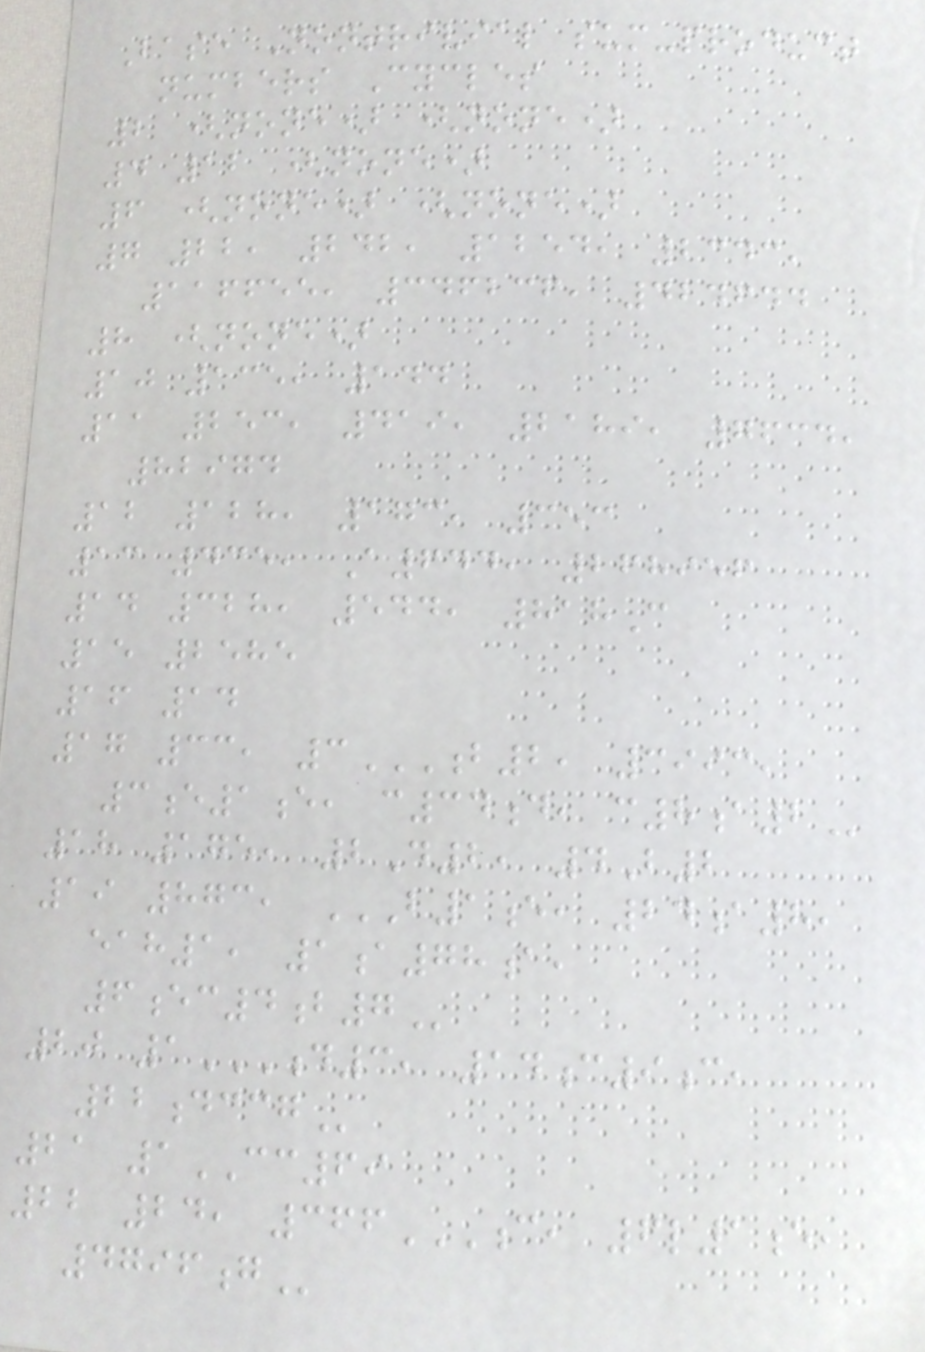Base Nontrivial sum-product
numbers Cycles
2 (none) (none)
4 12 (none)
6 (none) (none)
7 22, 242, 1254, 2343,
116655, 346236, 424644
8 (none)
10 135, 144
11 253, 419, 2189, 7634,
82974
12 128, 173, 353
13 435, A644, 268956
14 328, 544, 818C
15 2585
16 14
17 33, 3B2, 3993,
3E1E, C34D, C8A2
18 175, 2D2, 4B2
19 873, B1E, 24A8,
EAH1, 1A78A,
6EC4B7
20 1D3, 14C9C,
22DCCG
21 1CC69
22 24, 366C, 6L1E,
4796G
